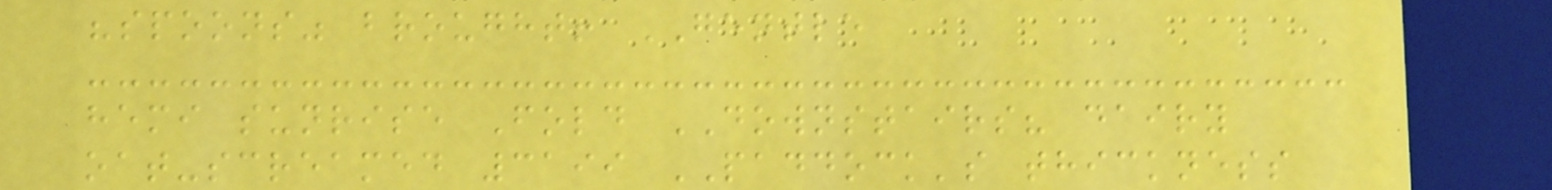"spoons" brought! GENTLE
hemi sunrise Fold DOWNSTAIRS? dairy
oat-screamed 3199 PADDOCK's thickness
